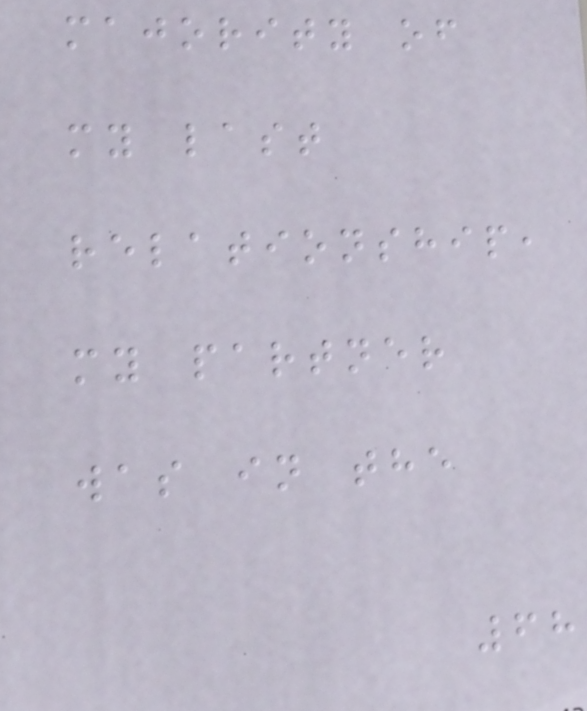majority of
my last
relationship,
my partner
was in the
68
